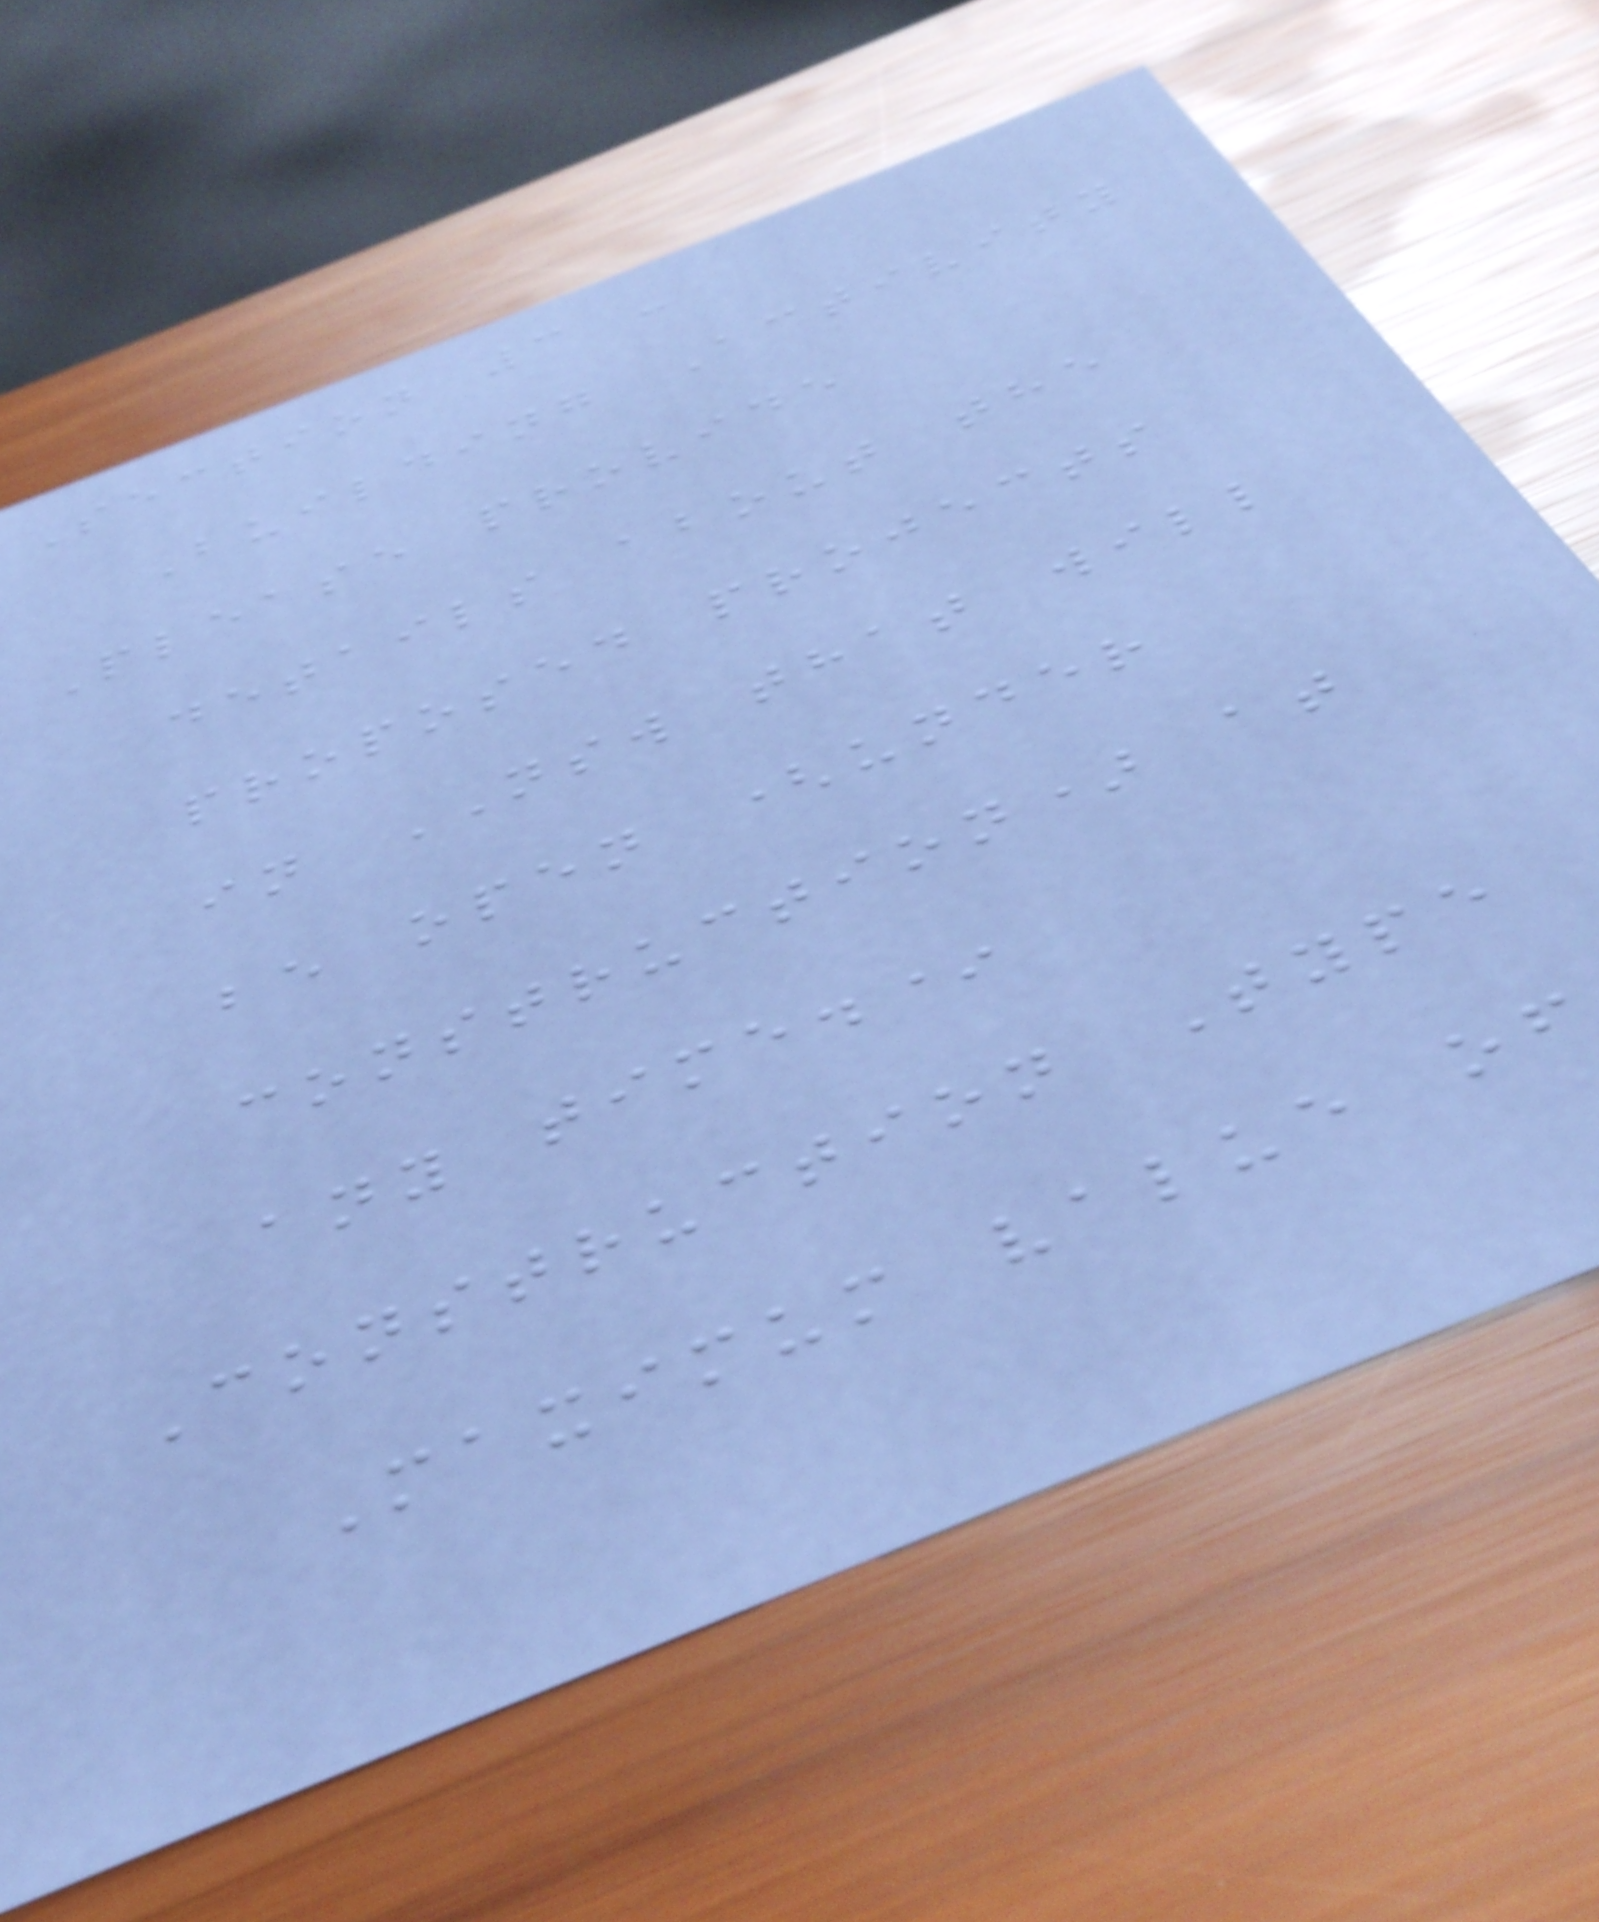Section 3 -
Building Activity
Please provide
details about the
proposed projects
in NSW that will
be open (under
construction) at
any time.*
Construction Type
Maximum value of
